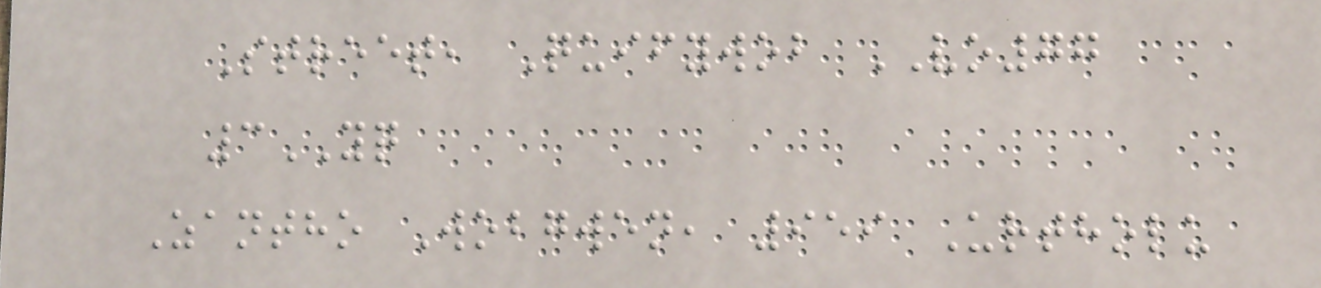Street, Quifywob VO77
3YQ
Zantho Wobgwen, 959 Urtholu
